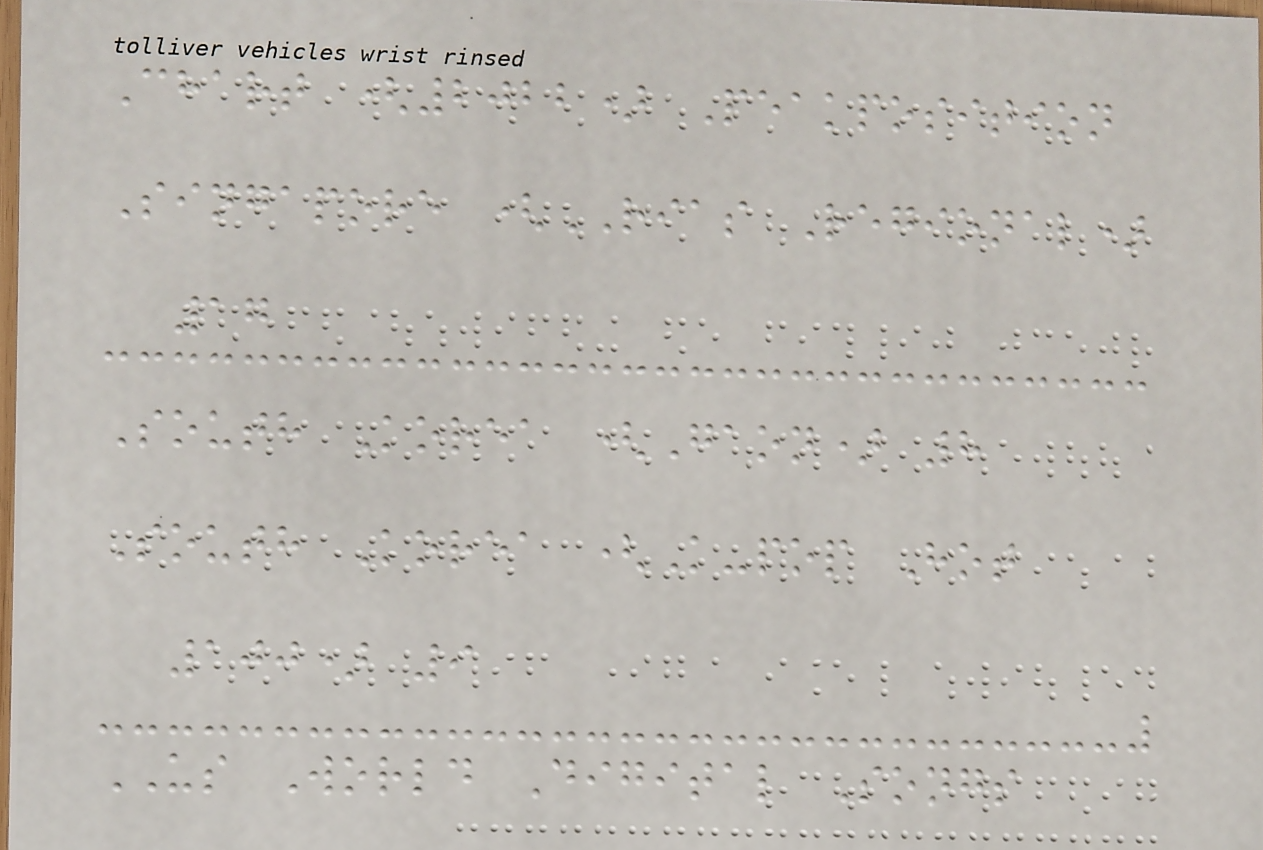Chart (2022) Peakposition
Singapore (RIAS Regional)
17
South Korea (Gaon) 8
South Korea (K-pop Hot
100) 9
US World Digital Songs
